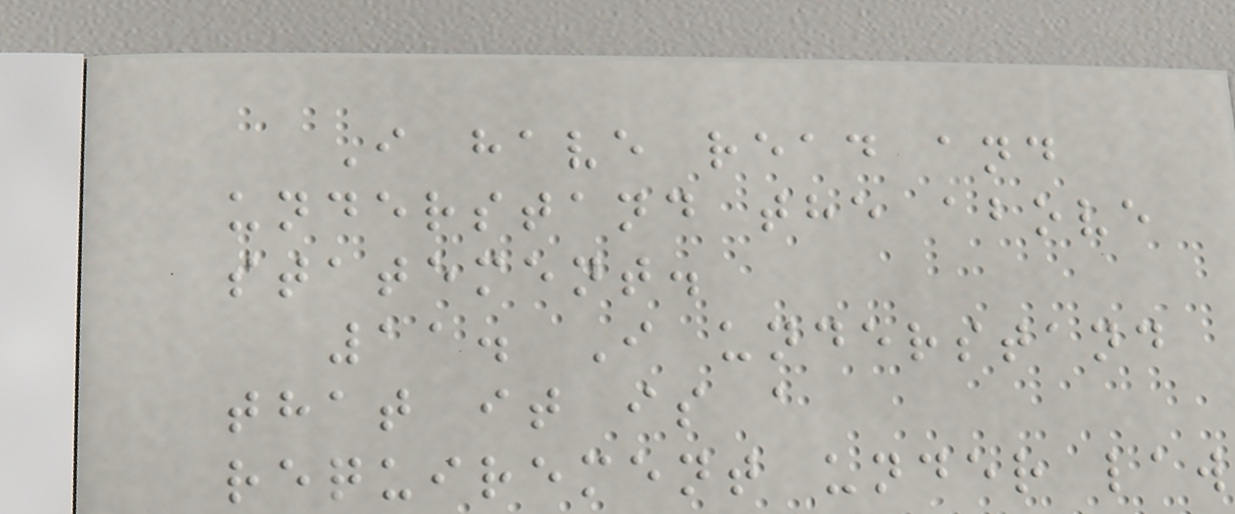I have read and
understand the above
statement.
11. I understand
that it is a
requirement under law
